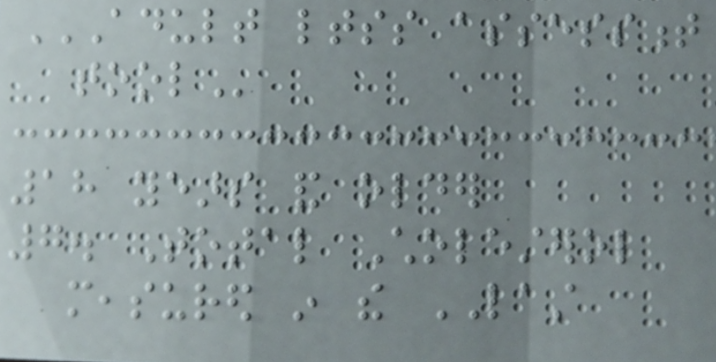ADULT LTSS ASSESSMENT
TOOL
18 years and older
7. Total Cholesterol
measured in the LAST
